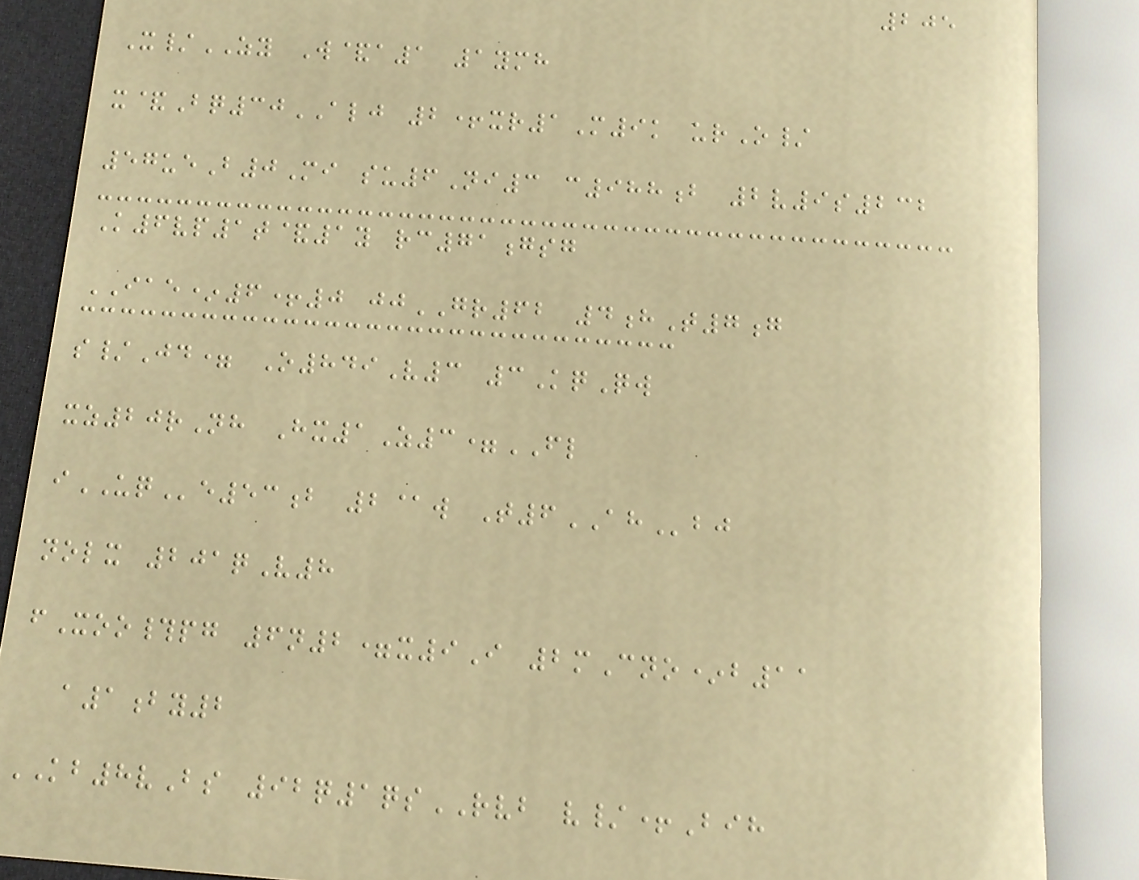205
X/ZY W&a1 1ymh
x&Bq30ALJ 2+xr1M9k urO/
57ueB0Mi su6Ni3 c988b 2v9s232
K6vp1t&1y rc71gsg
IAE*6+0 jjGR62 4hT7g
s/Jd= O849V3 3KqQw
xz20rNh Hx1Z3=FL
iUQe53b 2@w T6AHbj
nolx 201qV8
fXoo#pg 6n2=x9I 2mCno*b11
a1by2
KB8vBs 92q1qsRVB v/+Bih
